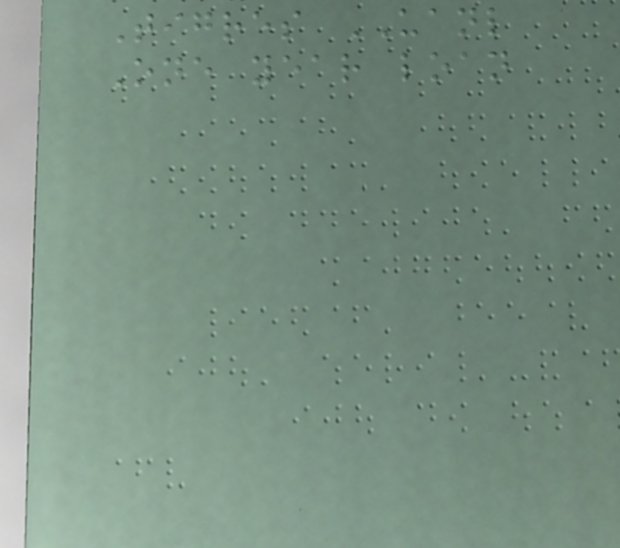Tigres UANL
One year loan
